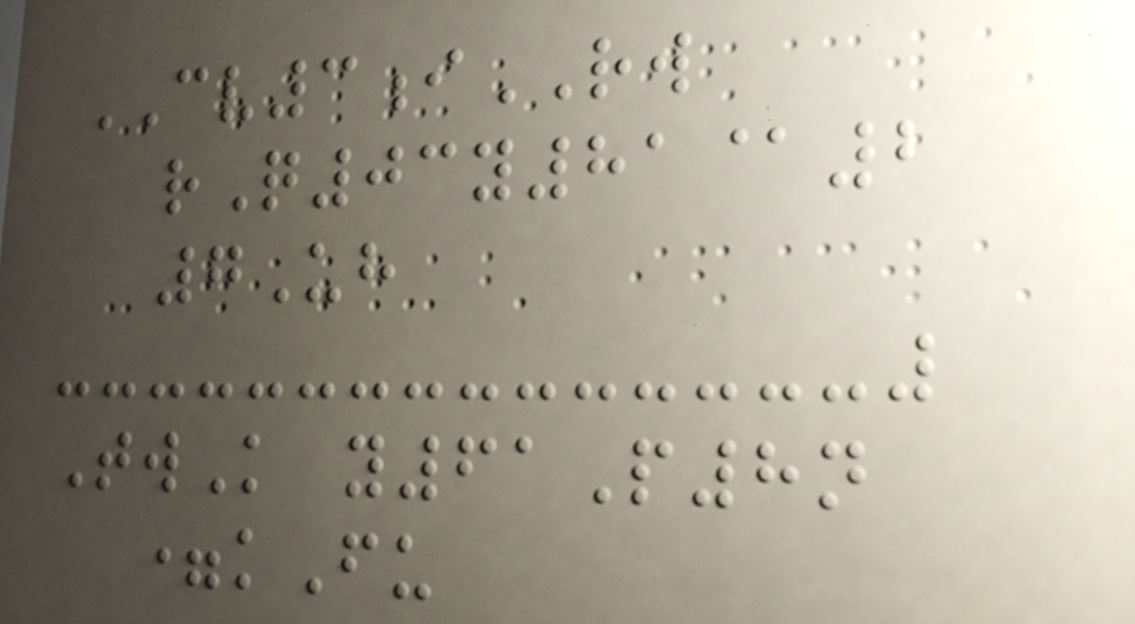CV3iRW
rQ03y81@2
7Uh
TwK y61P8n
=kFu
